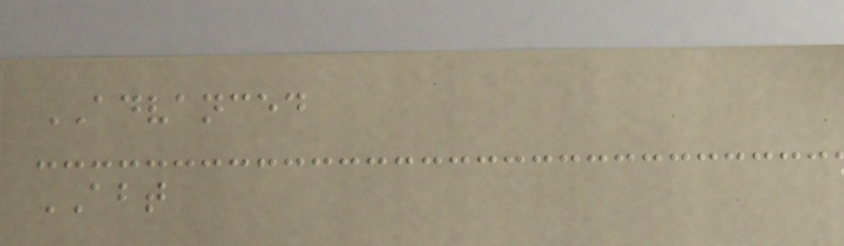ADVANCED
ABT
